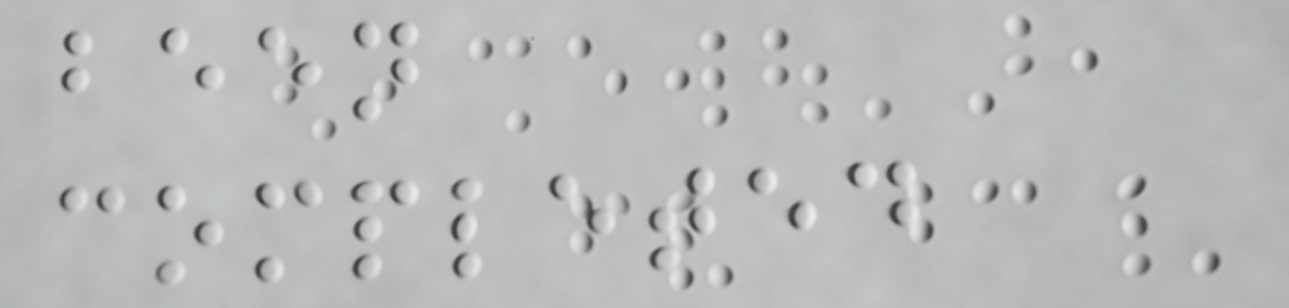been
completed
